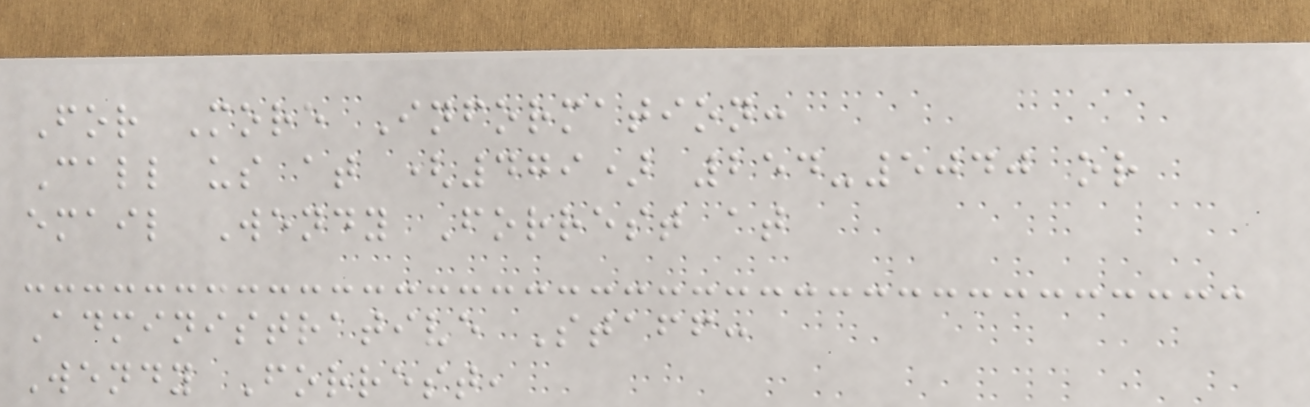For More Information:
Call us at (479) 254-5040 or
email Wendy Forrest at
Administrative Staff:
Wendy Forrest,
